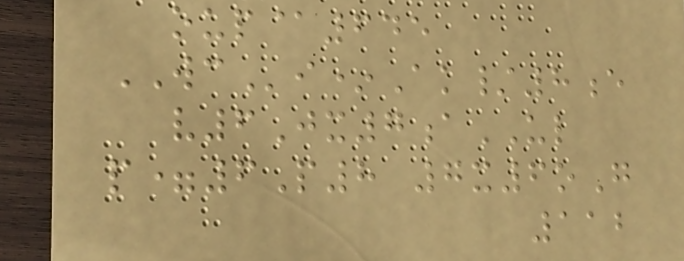oup@645
WCi*Ak/8e
v6Jx7aUL
p=6P8 7x6oG
112
